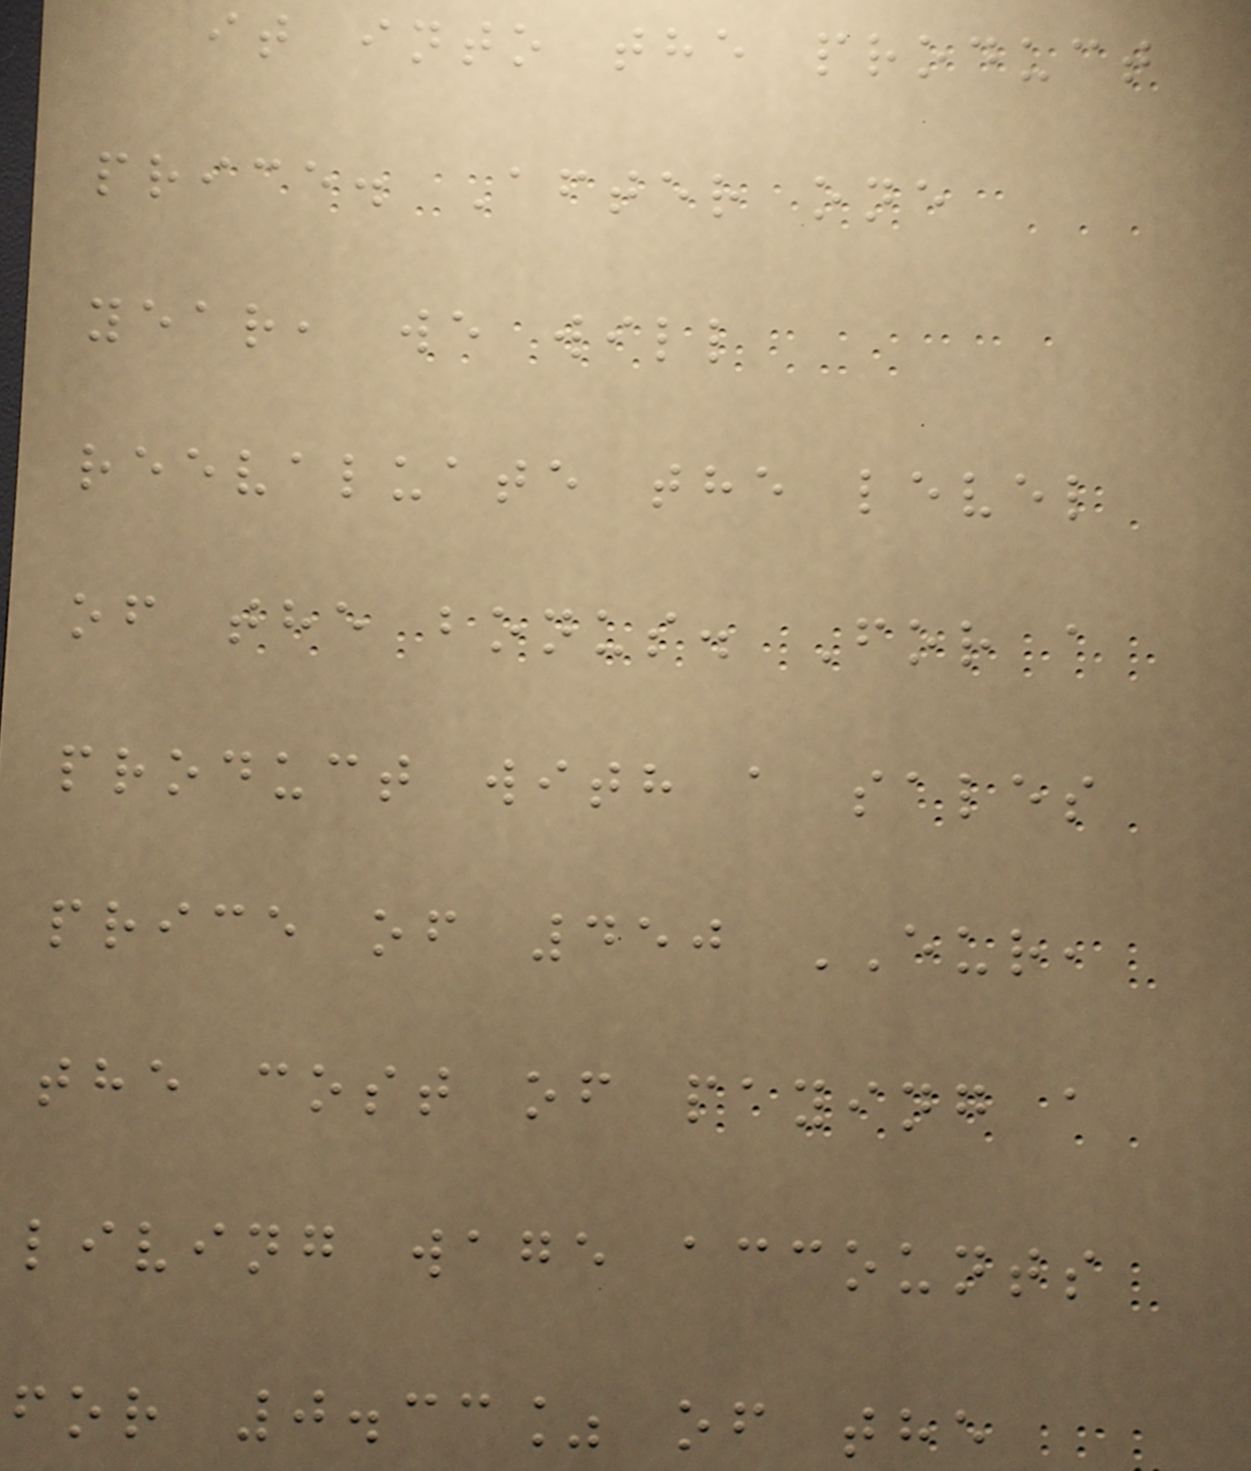it into the product
price. After one
year, we will
reevaluate the level
of the bonus. For a
product with a sales
price of 450 EUR,
the cost of paying a
living wage accounts
for 0.33% of the
